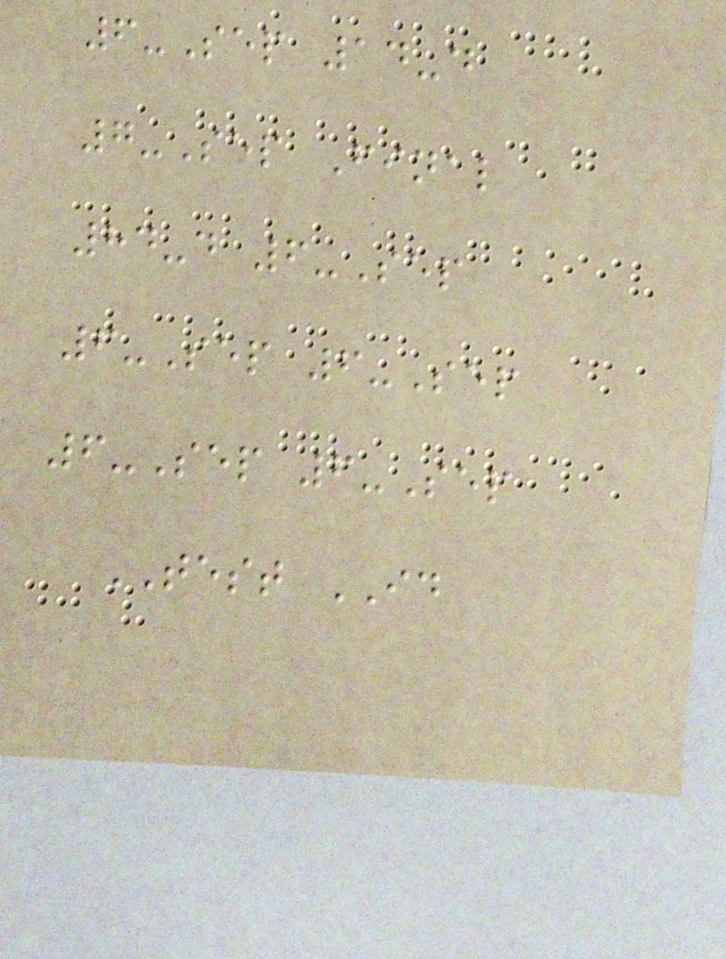6-Sep 14-d
7-Sep Final
84-d 6-Sep
6-Sep 6-Sep
6-Sep 6-Sep
TEST ID
